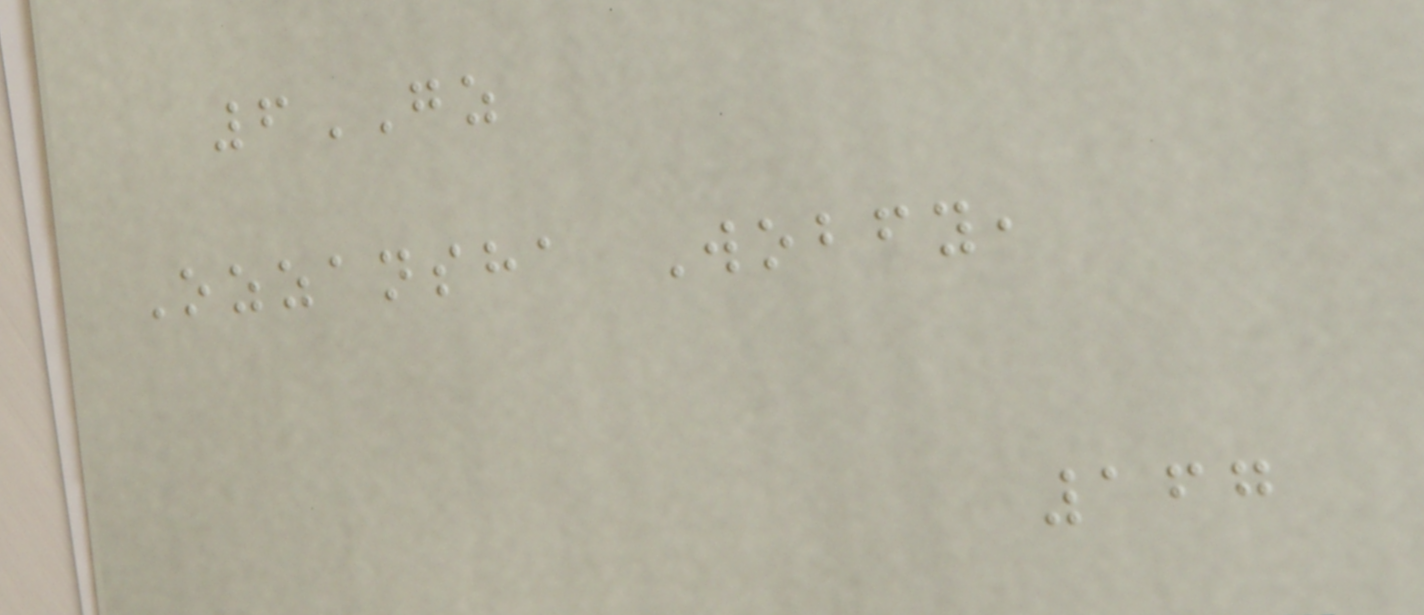6GZ
Ozzansha Wobfy,
167
